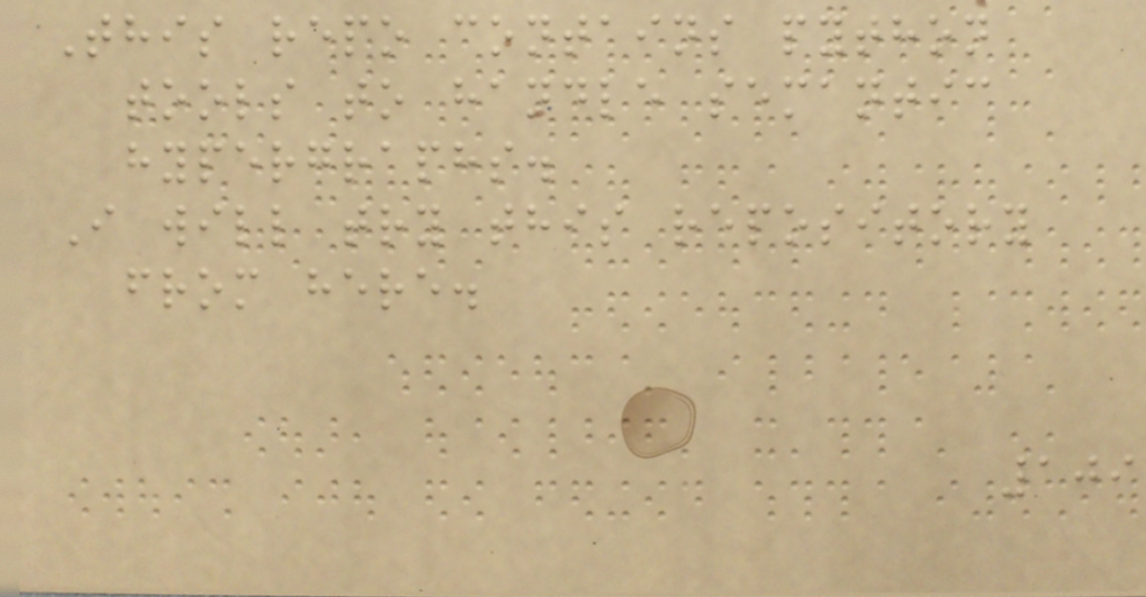This repo contains python
tools to handle semantic
hypergraphs.
I will try this repository
from here.
109
